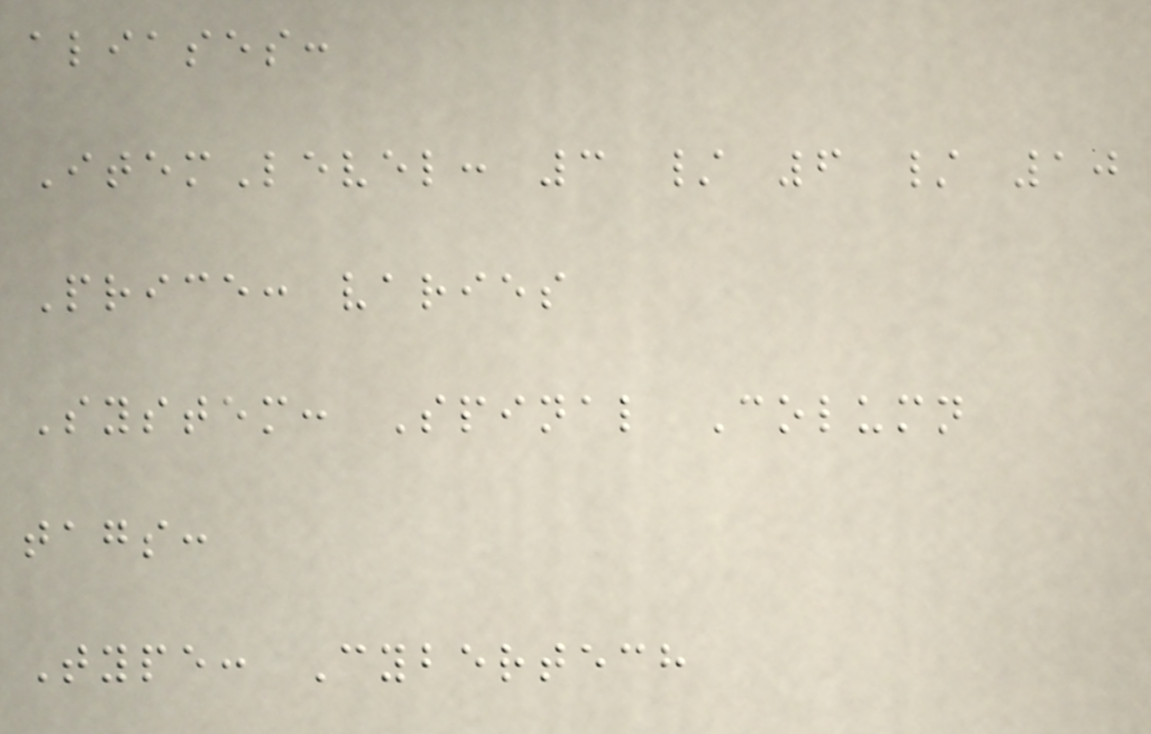aliases:
ItemLevel: 3 / 6 / 10
Price: varies
System: Spinal Column
tags:
Type: Cybertech
